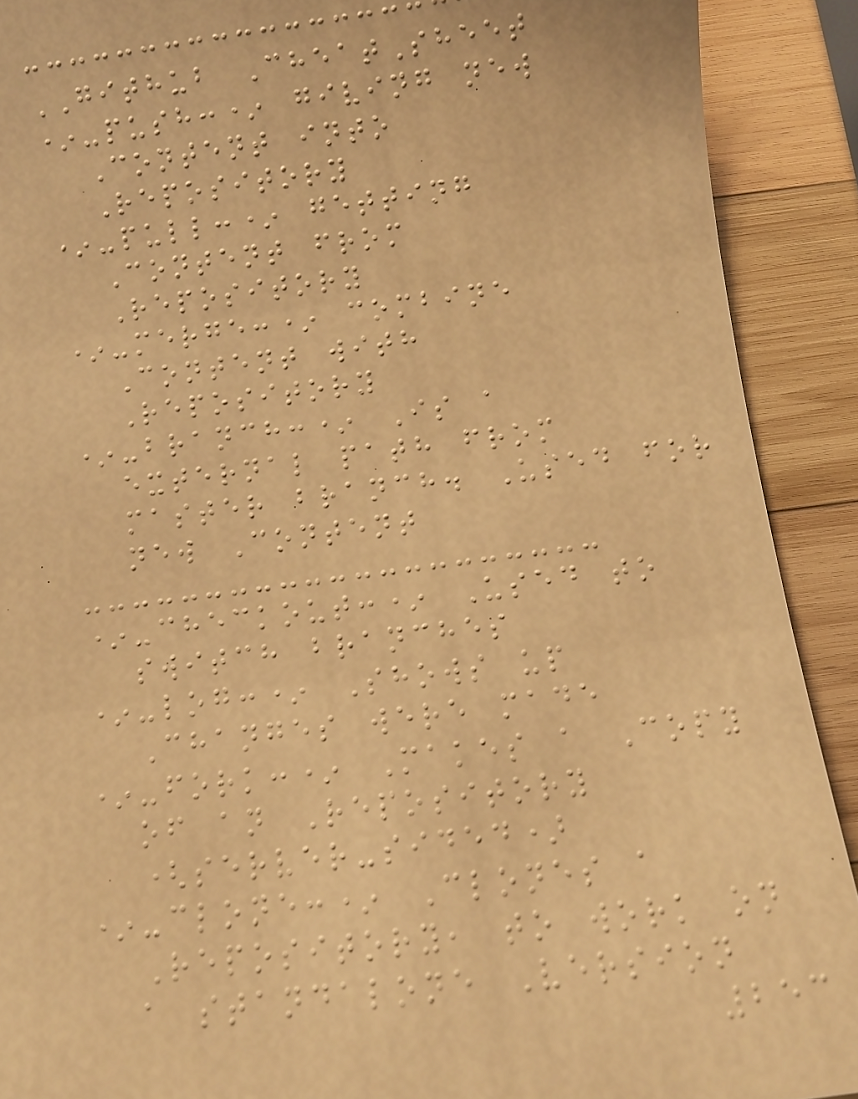GITHUB CheatSheet
*-push:* giving new
Content into
Repository
*-pull:* getting
Content from
Repository
*-merge:* combine
Content with
Repository
*-branch:* Is a
external path from
master branch. Used for
new Content
*-checkout:* Used to
switch branches
*-log:* Shows up
Changes were made
*-fork:* Makes a Copy
of an Repository
(server-sided)
*-clone:* Clones a
Repository, to work on
a standalone Version
253
